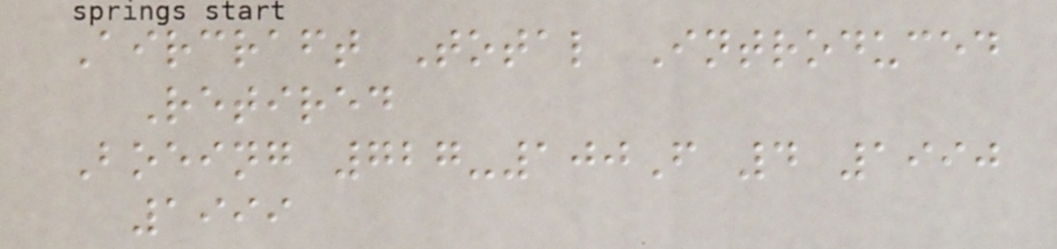Aircraft Total Introduced
Retired
Boeing 727-100F 4 1990
1999
